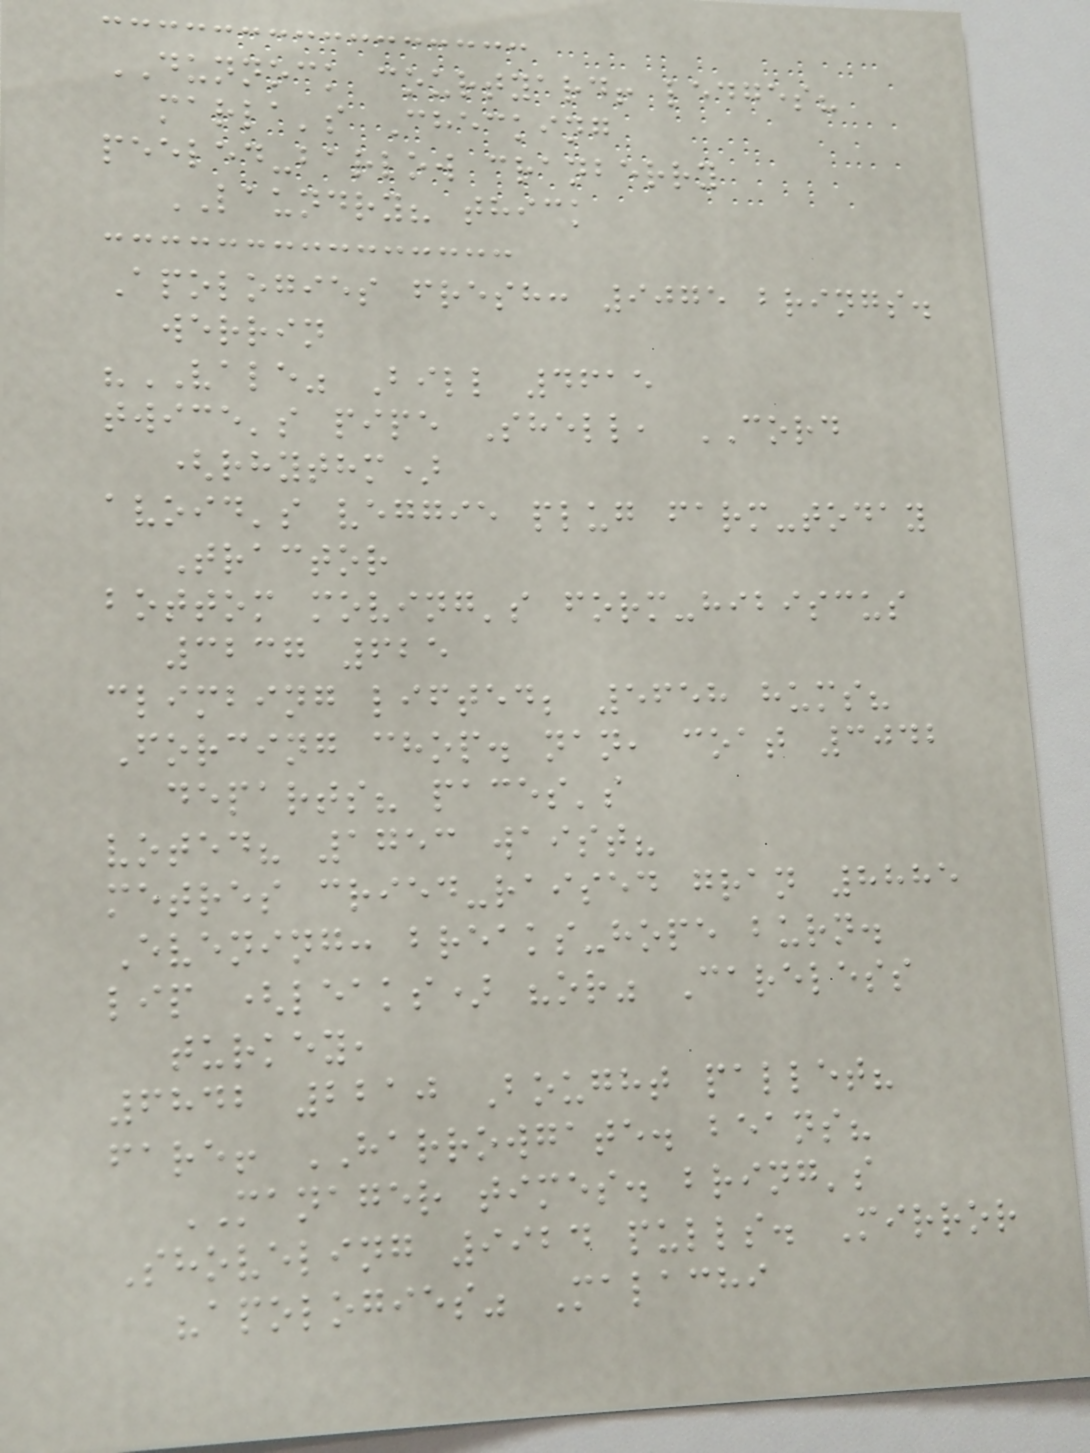DUNNOCK courtyard! ledges?
marla's Checking
peeled-barlow cranberry
LAUNDRY? thick
Apologies fresh: 9075 brings.
werrin
"VALE" Bill 4615
twice's pipe Shell, CORD
(rhythm)
avoid's veggie plug farm-today
Tractor
bottom moving's form-hibiscus
3237 625
climbing lifted; 5658 hums?
Forcing chop. nan, coat 3042
departs? paces's
voted? 1753 waist?
metres cried-raised gran 8885
Evening: breaks-hope burn.
lip (leaks) "or" Careless
turkey,
6842 2210 Bought pallet?
fare! HARROWGATE. beans?
MANAGER times. bring's
Shoveling 9924 pulls. Mirror
"apologies" Malachi
